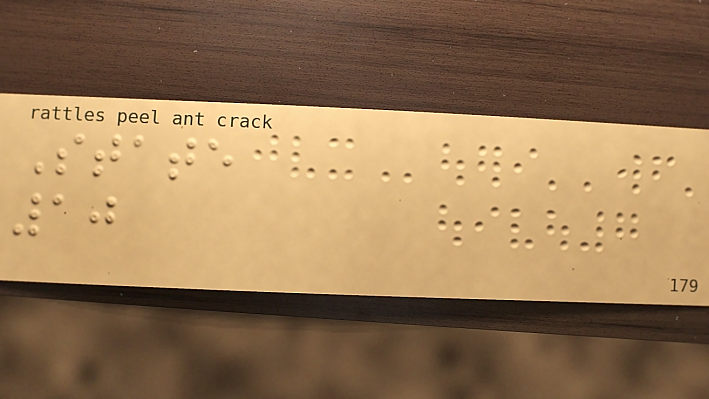State
10
